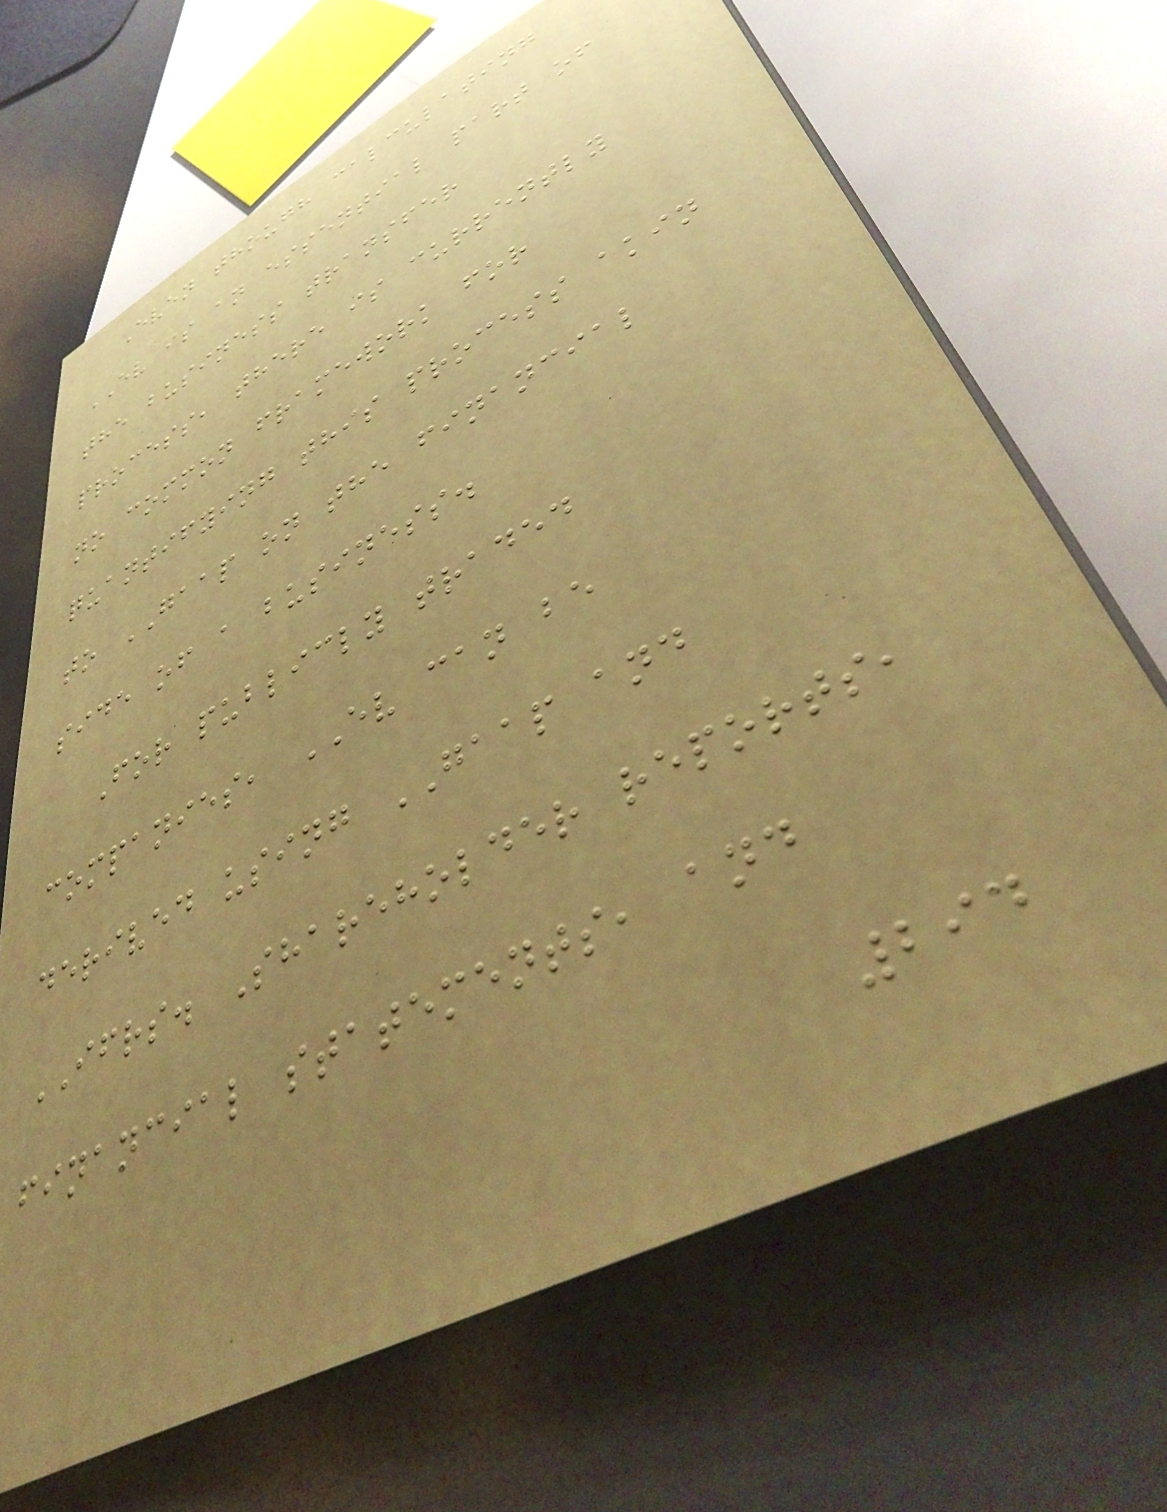Even though calculating
EV is an essential part of
the business transfer
process, there is currently
no common framework for
quantifying this process akin
to GAAP on the financial
side of a business.
For publicly traded
companies, EV can be
derived using GAAP and
IFRS. Shareholder reports,
financial statements, and
294
